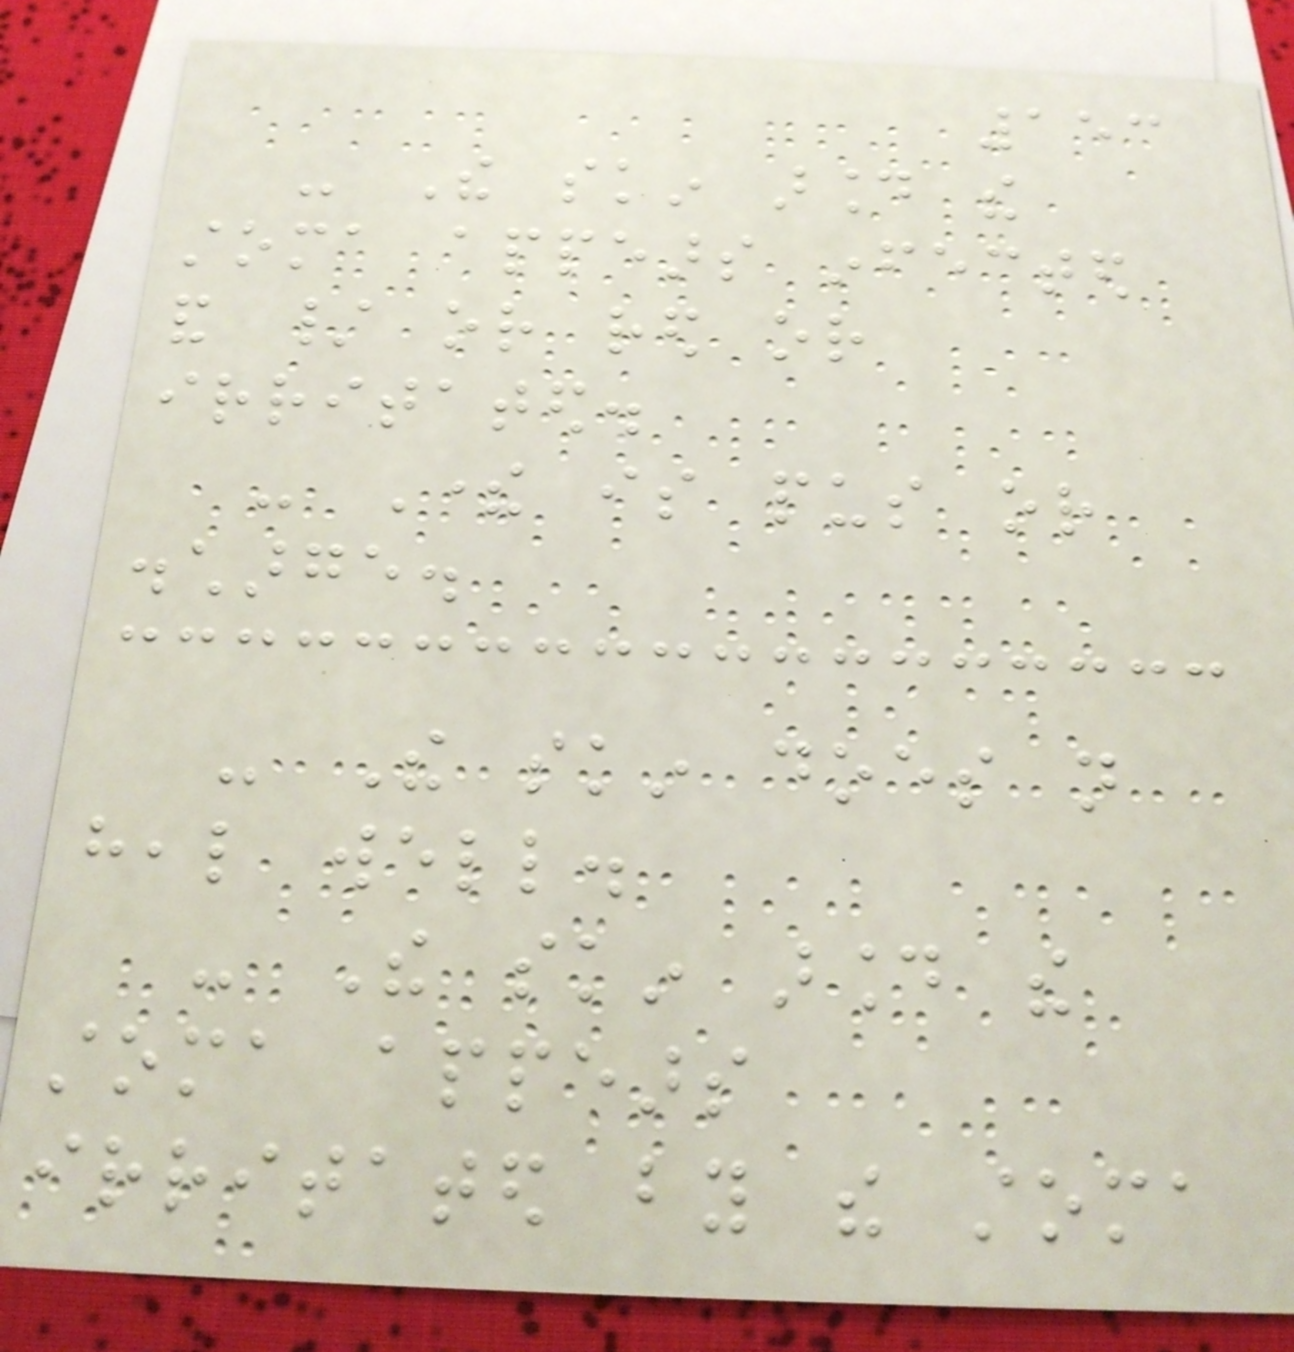153
- The skin around the
stoma appears infected
and / or red or
irritated.
- There is pus or
discharge.
- The skin does not
heal well.
- The skin around the
stoma appears
irritated by the stoma
